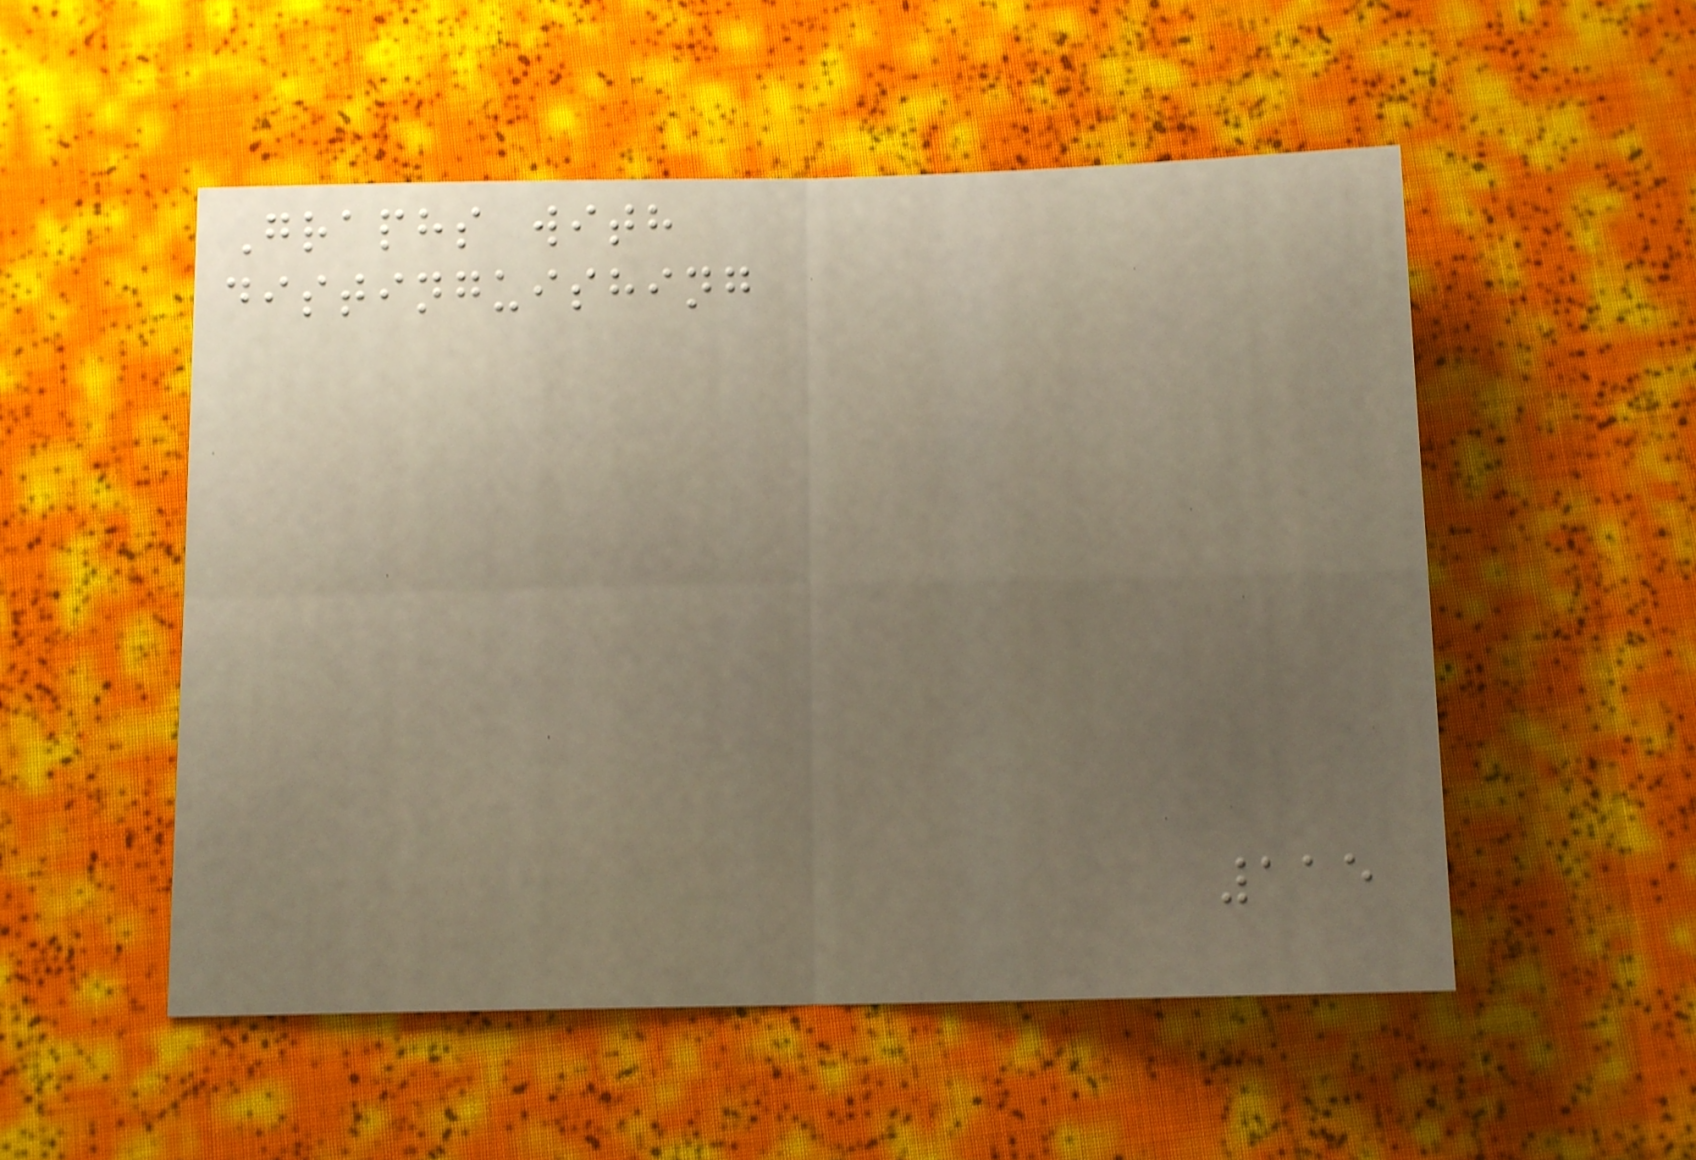Graphs with
distinguishing
115
